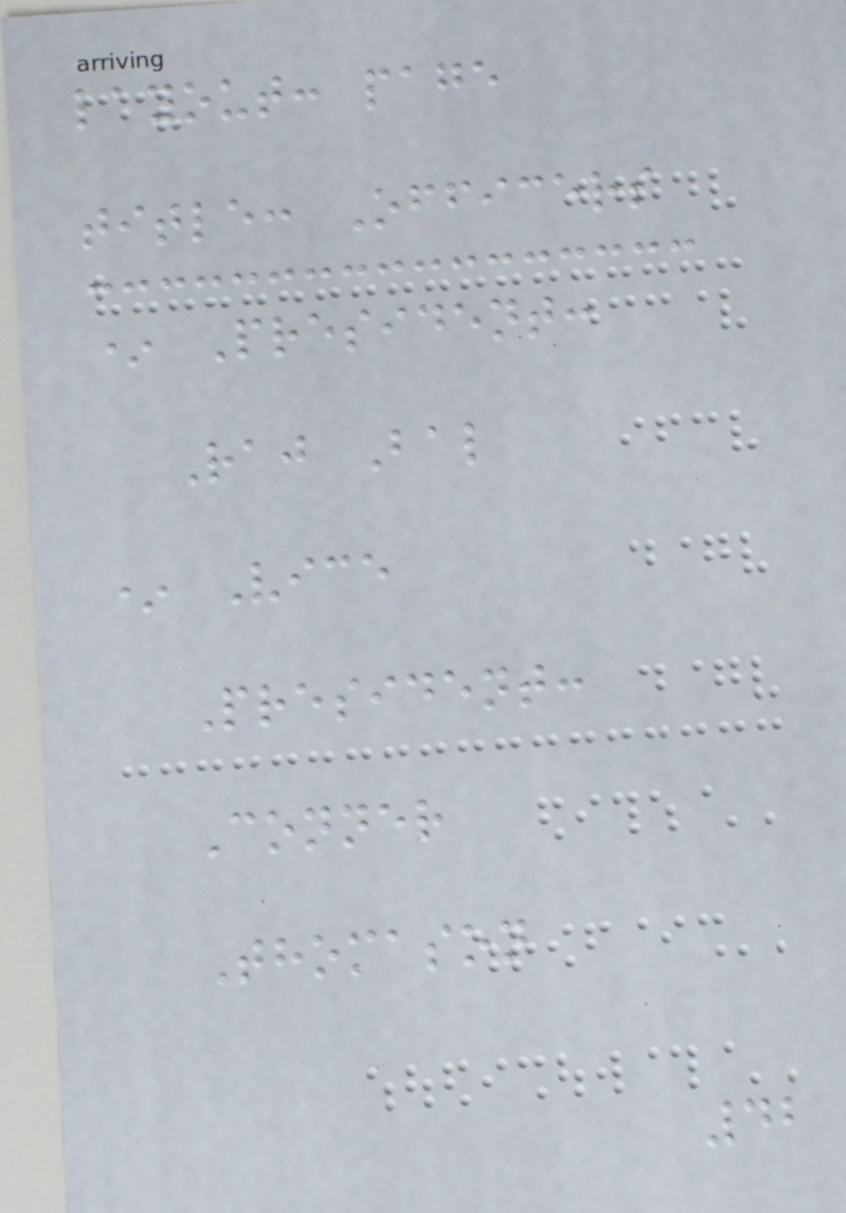layout: page
title: Officers
* President:
Raj Bal
* Vice
President:
Conner
Thomason
42
